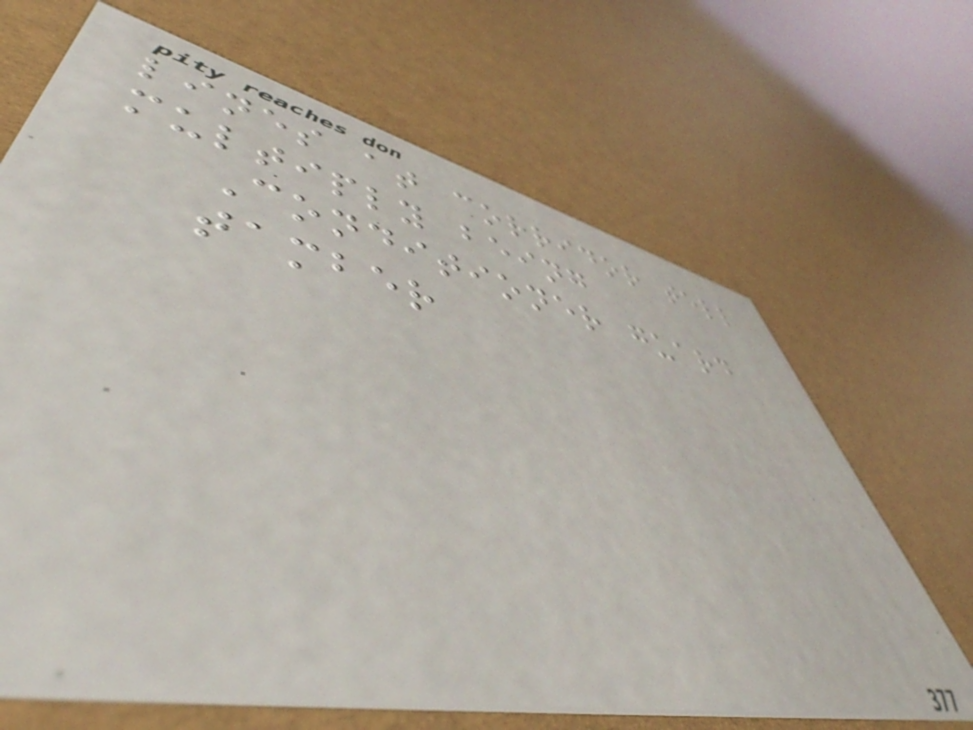lines at corridor tell
multiply being
Conditioner guard
tamber
